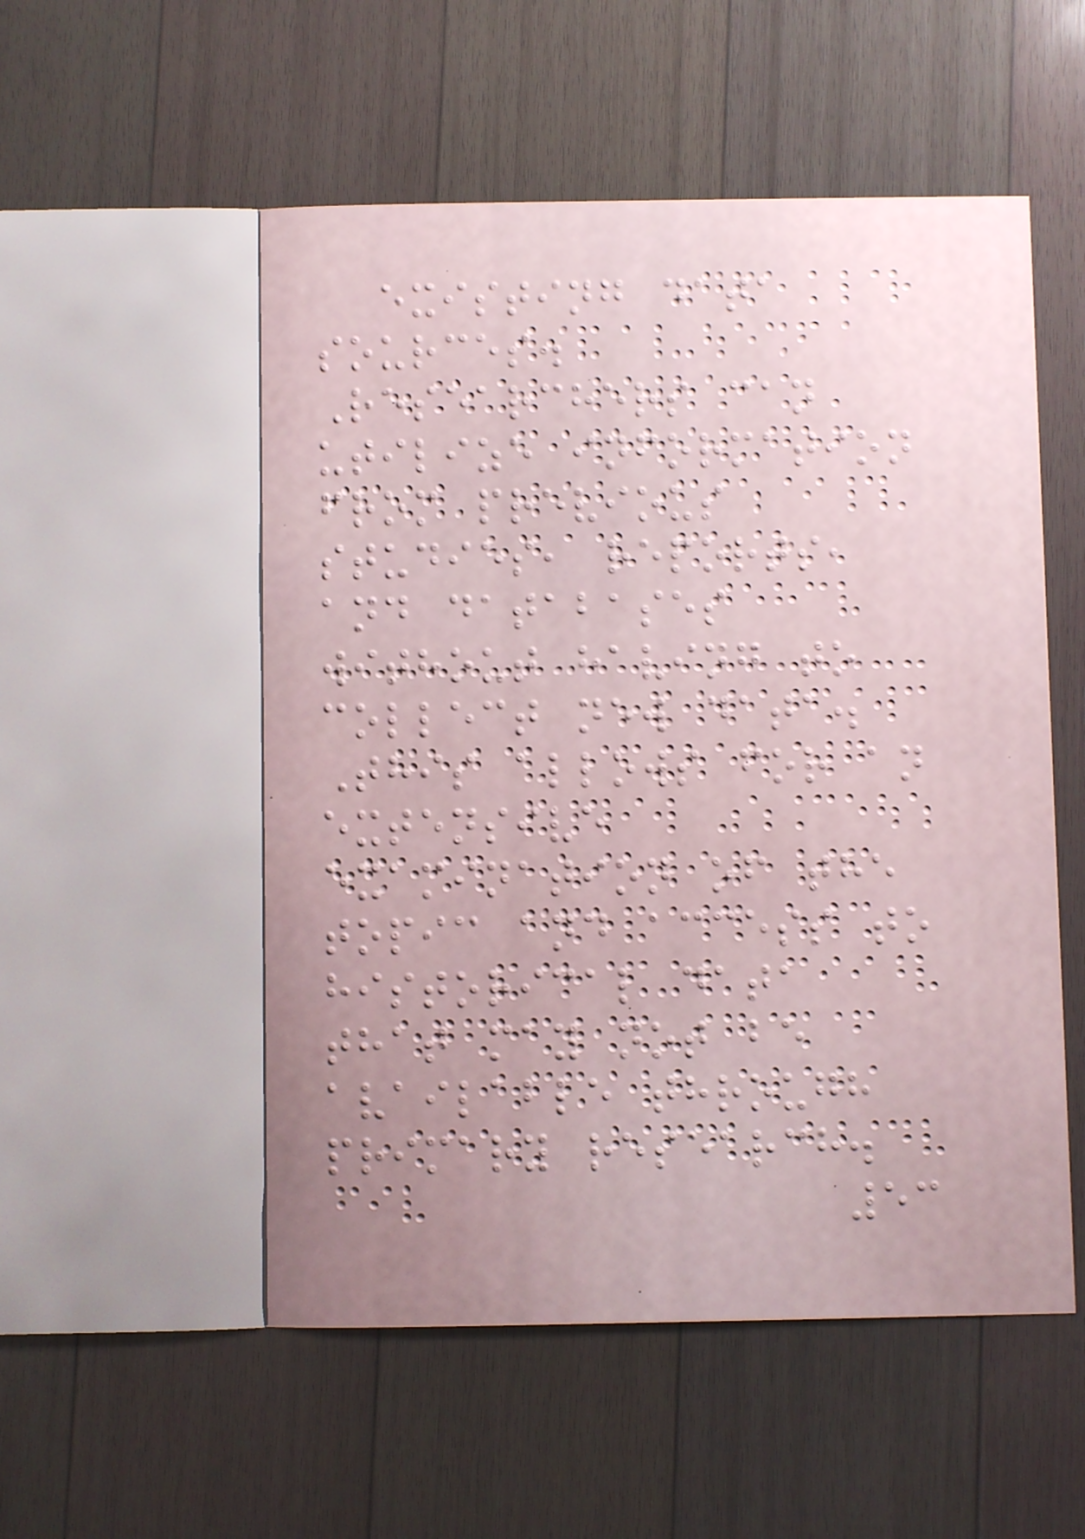existing data
sources.
Researchers can
utilize information
from previous
studies, reports,
and databases
without having to
collect new data.
This allows for an
extensive
examination of the
topic and access to
historical data
that may not be
available through
primary research.
53
